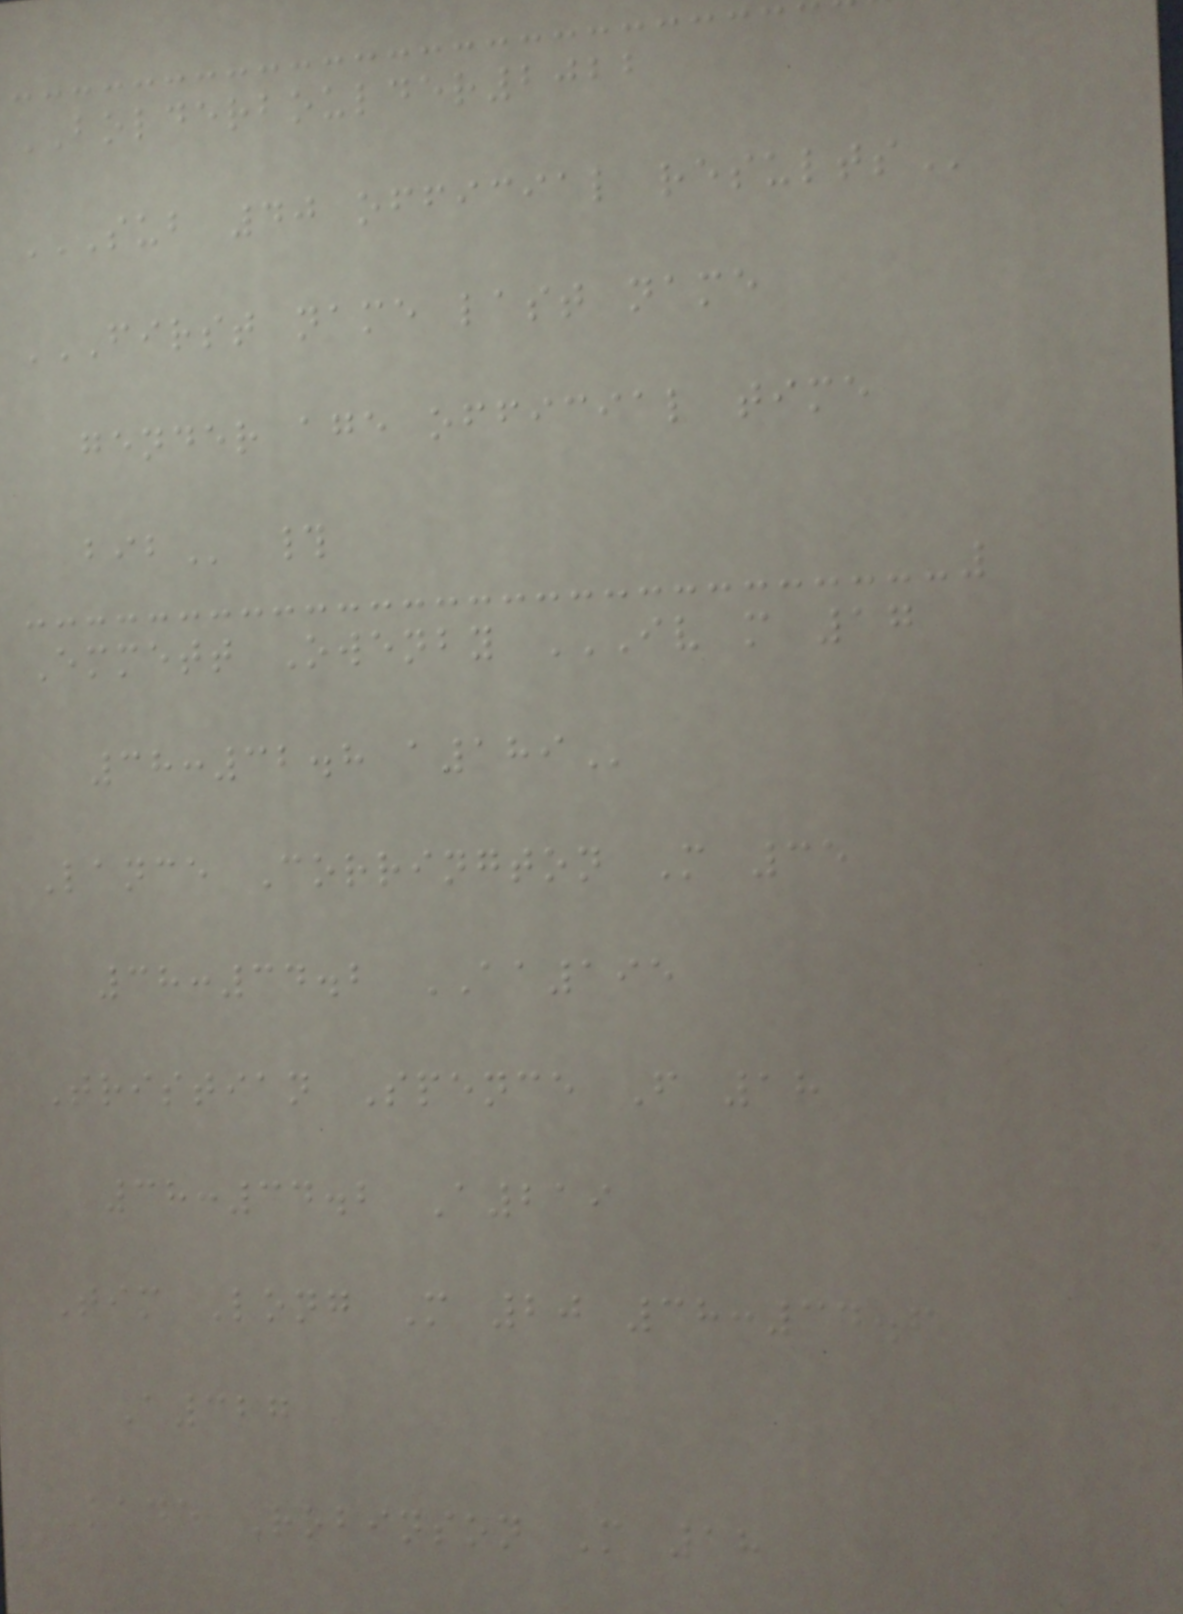BOLDERBOULDER2022
SUB 40 OFFICIAL RESULTS
FIRST NAME LAST NAME
GENDER AGE OFFICIAL TIME
BIB #
Emmett Owenby IV M 17
38:32.8 A189
Lance Corrington M 35
38:34.2 AA195
Tristian Spence F 18
38:34.2 A219
Tim Long M 20 38:34.6
A327
Kade Robinson M 18
